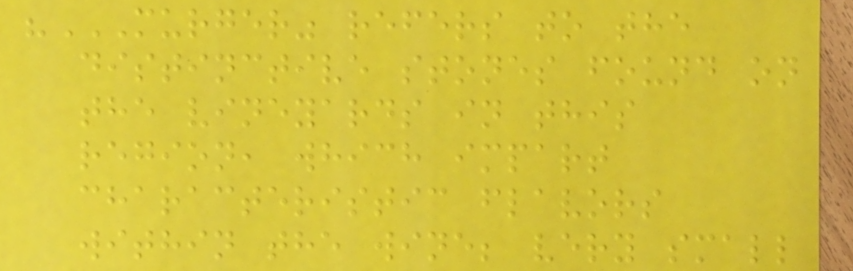"MURGER" REFERS TO THE
DISTINCTIVE STONES FOUND ON
THE VINEYARDS IN THIS
REGION, WHICH IMPART
CHARACTERISTIC FLAVORS
WITHIN THE WINE; VERY SMALL
